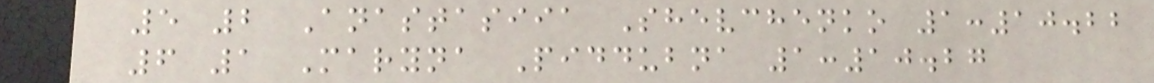5 2 Anastasiia Shevchenko 1:10.22
6 1 Maryna Piddubna 1:10.27
